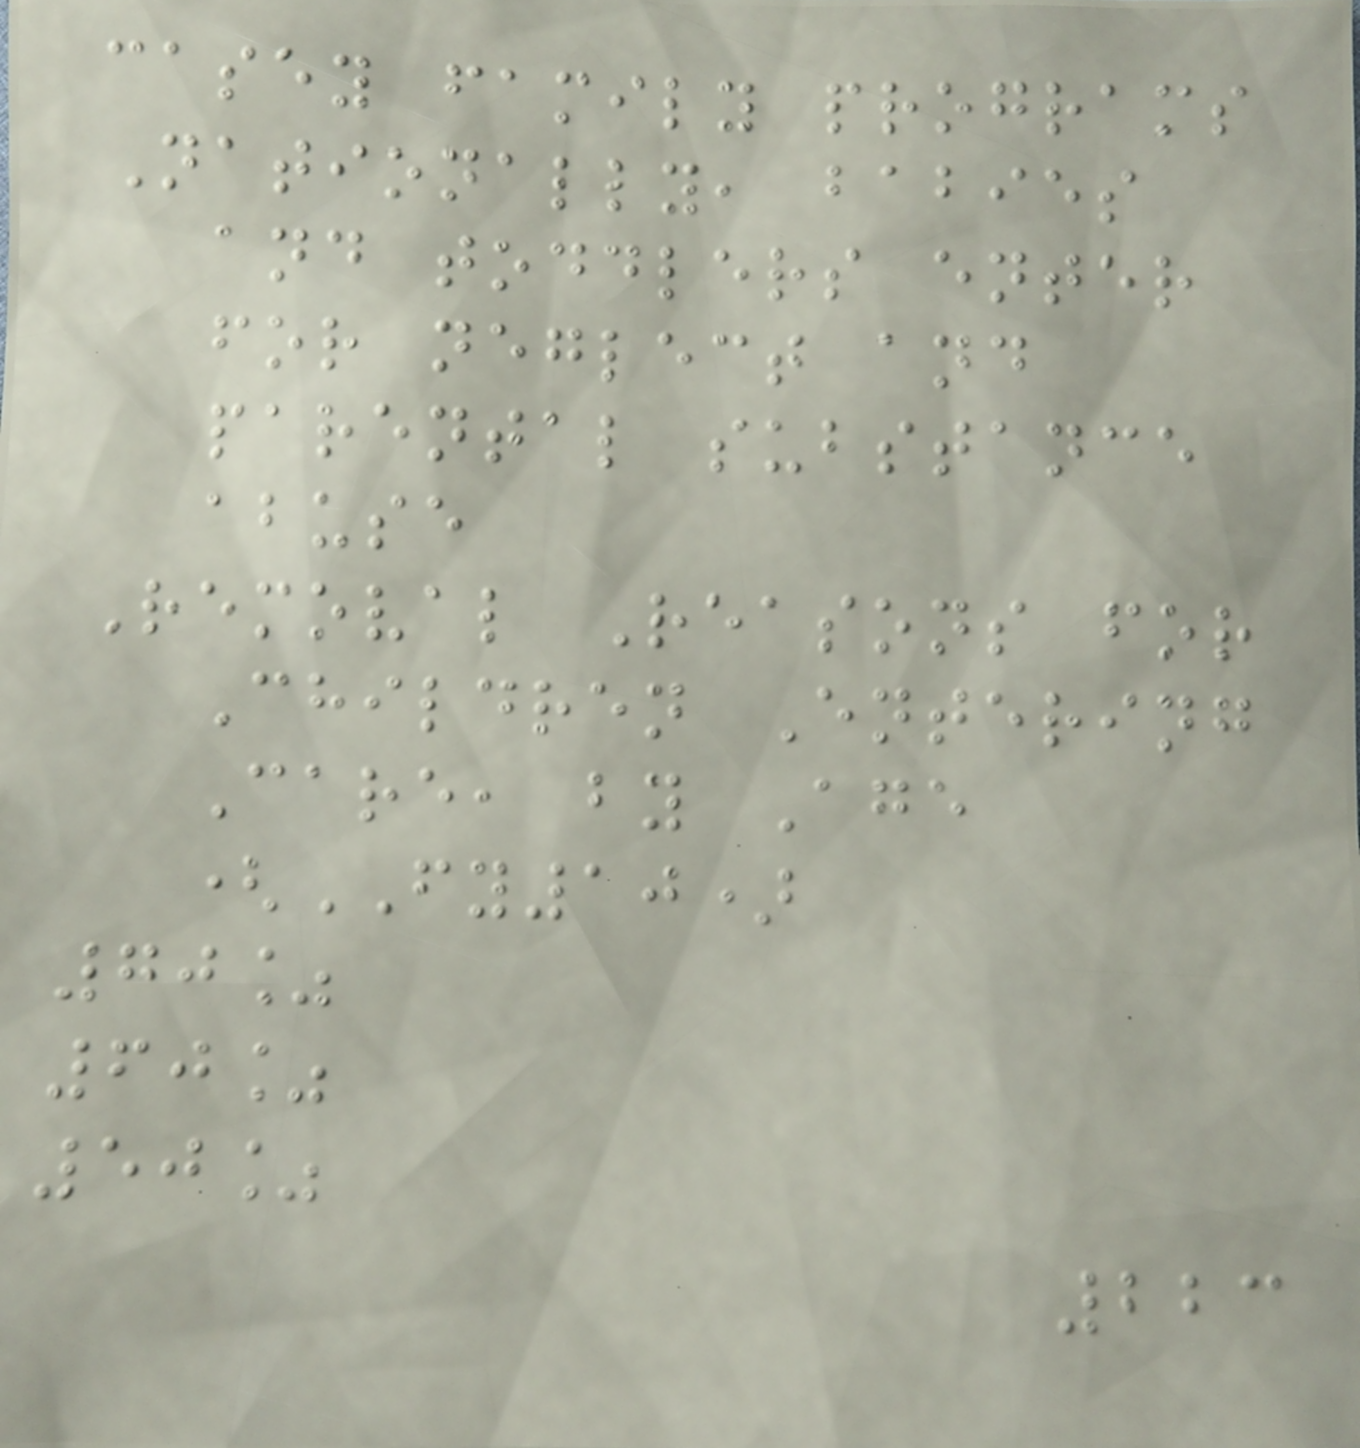casey family programs
Nationally, babies
and toddlers enter
for neglect and
parental substance
abuse
Removal Reasons for
Children Entering
Care, by Age
(FY10)
70%
60%
50%
223
